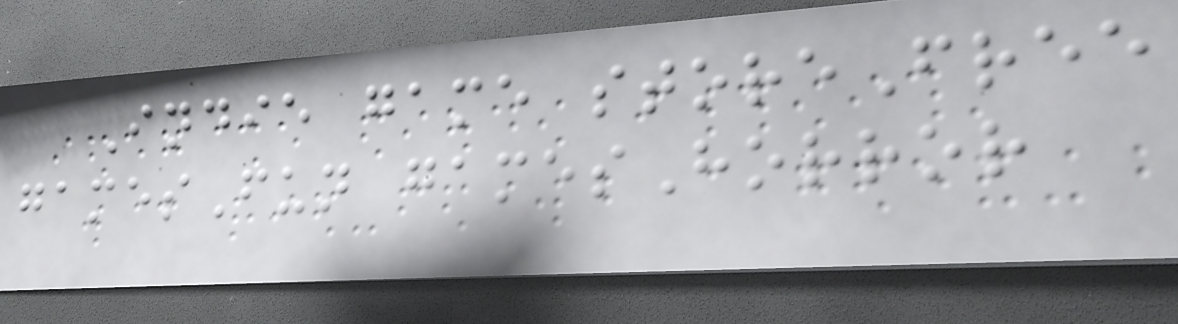Indie game storeFree
gamesFun gamesHorror
